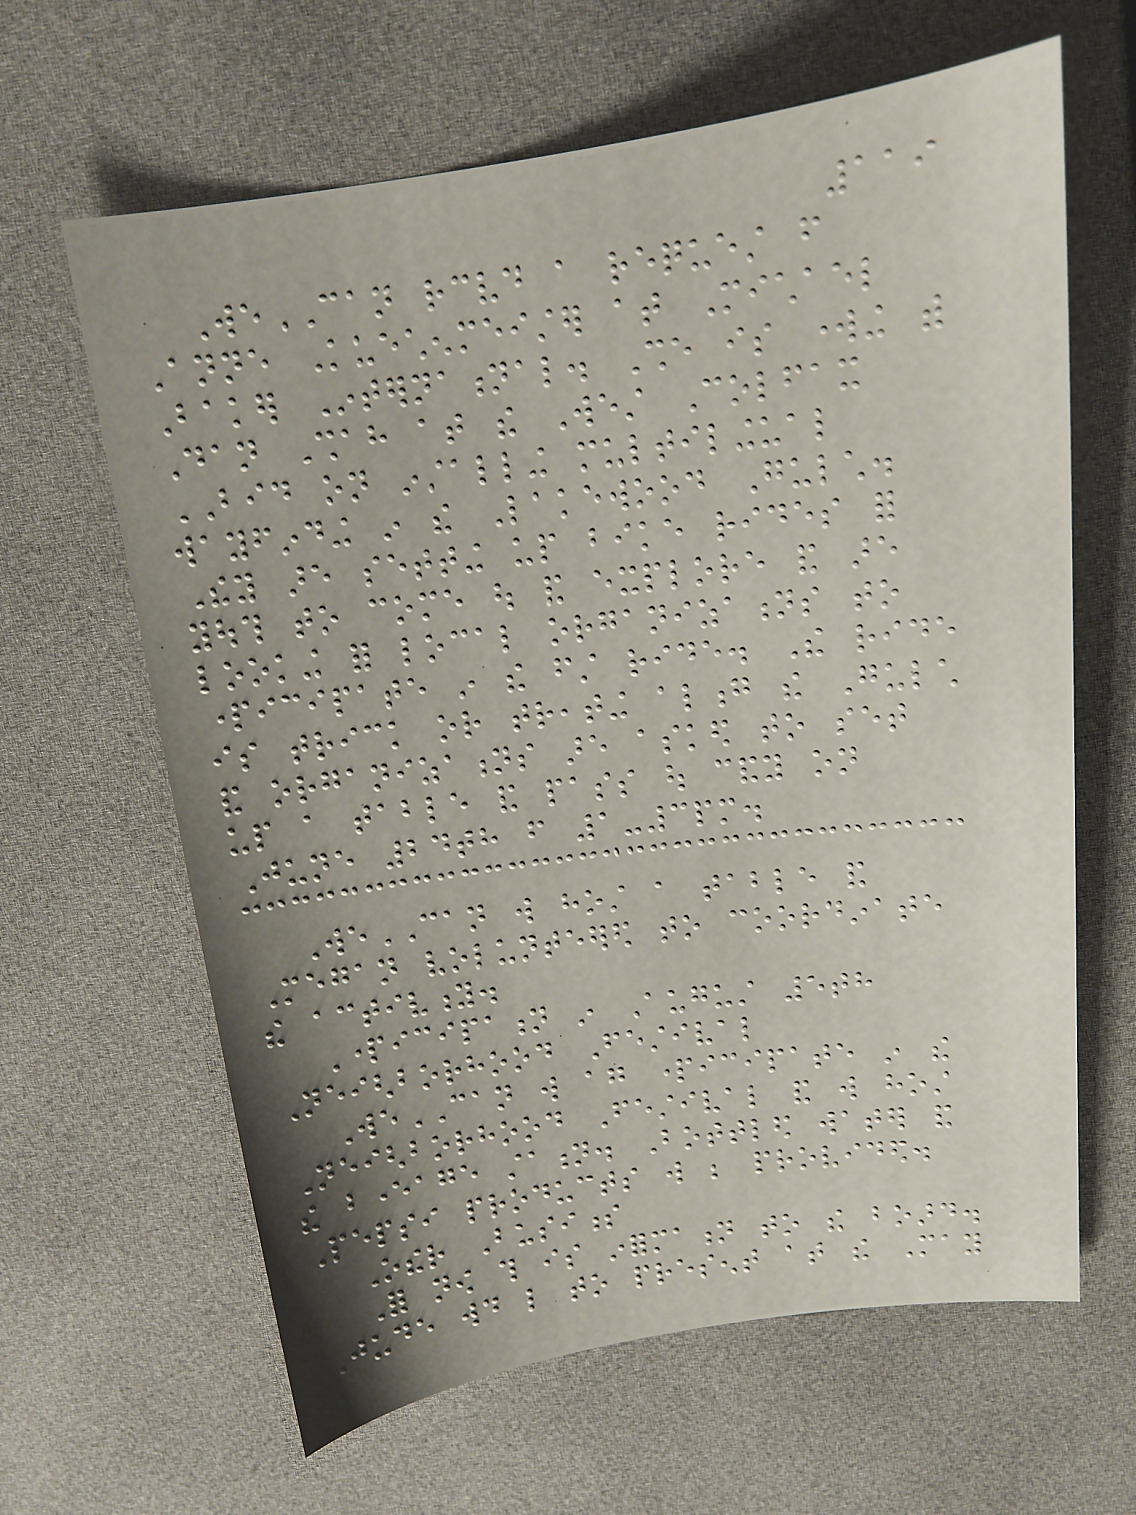119
WeCAN received a request from
Anne Kuechenmeister at Michael
Baker International. She is working with
Dan Shah at the West Colfax
BID on installing multilingual
wayfinding in the Lakewood Gulch.
They are setting up bike rides for
youth to come out and explore and are
looking for local organizations to
participate in the first ride. The ride
is trick or treating along the Gulch
and organizations are asked to set
up a table and pass out candy on
June 24th from 1-3pm.
WeCAN will host a table and
Megan volunteered to coordinate
the activity.
Participation in August 5th
Neighborhood Festival
WeCAN will again participate in the
Neighborhood Festival and will host
the beverage station. Bottled water and
Pepsi products will be provided.
Other Business
For now this is information to the board.
Jude would like to present at the May
